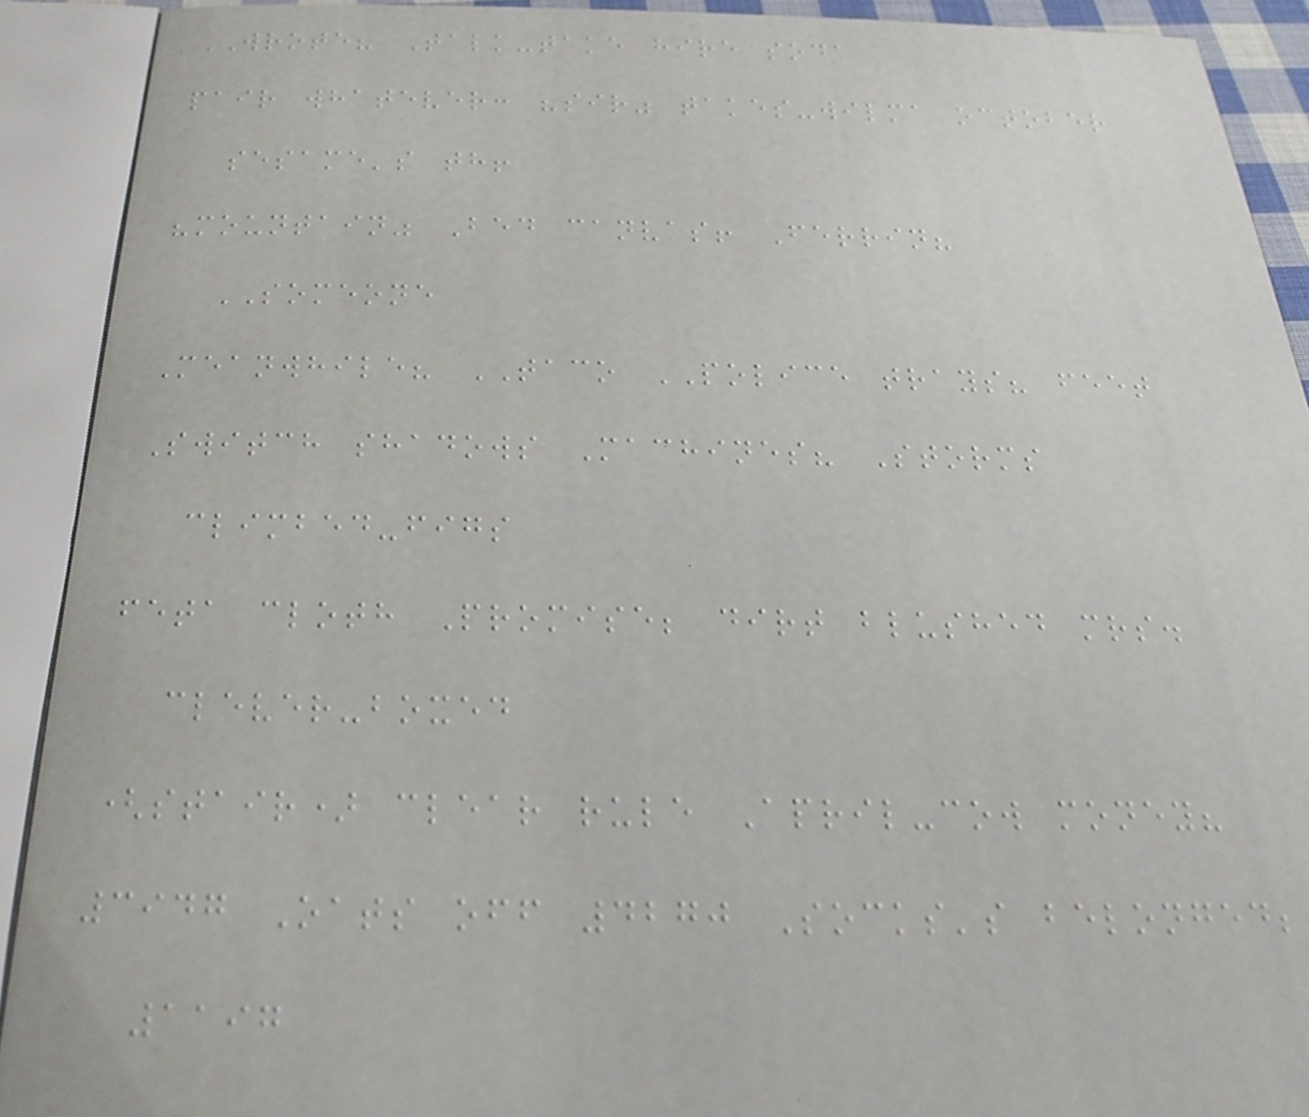WROTE? Talk-take hire soda
pair whatever: "sir" takes-wilma october
sesame's th!
"mountain" Bed canvas! Ferrin?
SOMEONE
Meanwhile? TACO POLICE trays? feet
Switch shadows Machines? Storms
climbed-figs
feta cloth Promise; dirt blushed mrs.
clever-boxed
(stair) clear rule April-cow money?
3947 Oats off 4270 Socks's belonged;
1197
